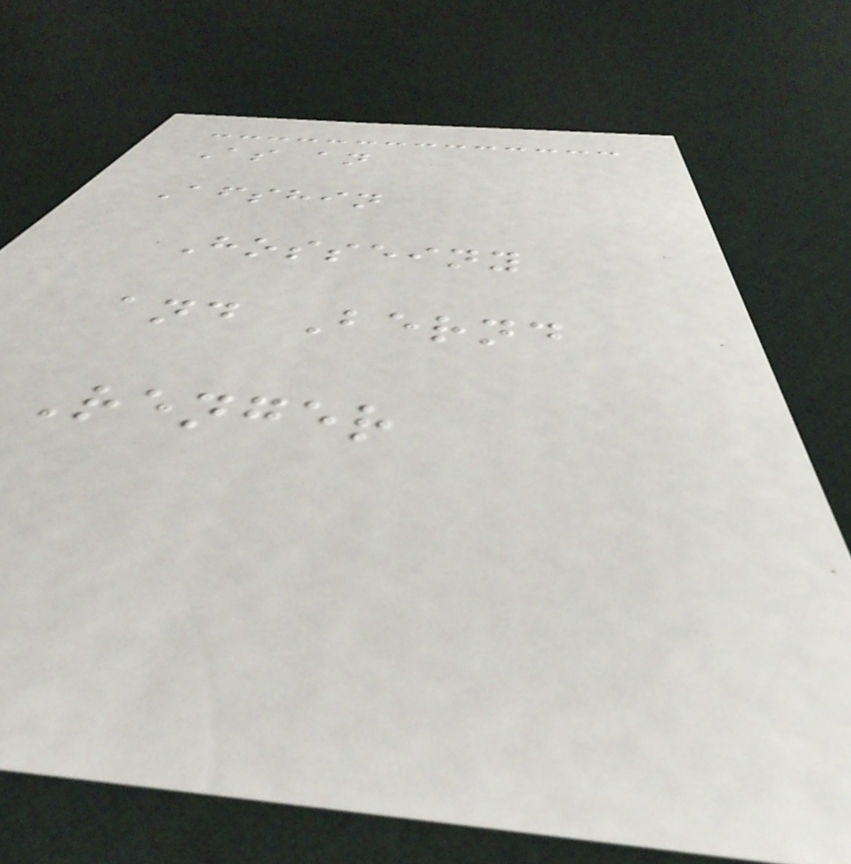As an
Afshin
Hosseiny
and Bernd
Renger
